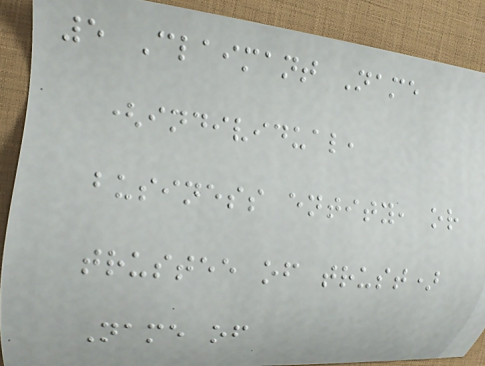5 Claimant Name
(individual,
business entity, or
trustee of trust)
Name of
